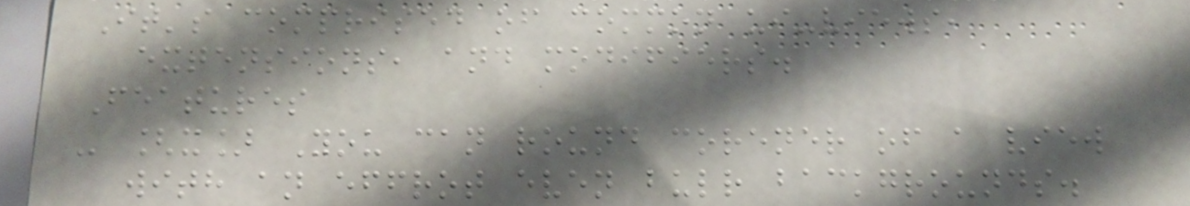It's comprised of common ui-views,
extensions, and modifiers.
Features
- [x] You can round corener of a view
with an effrot even bulr backgrounds.
